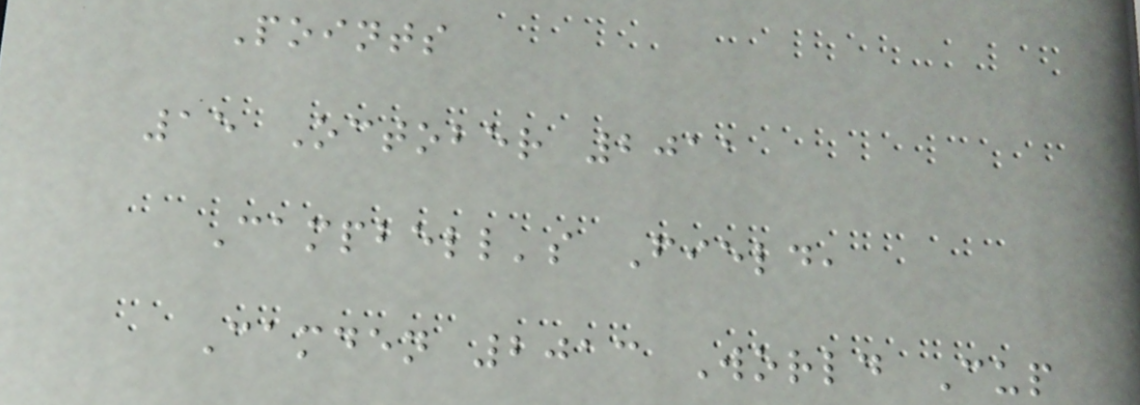Points
15 October 2011
Campbell's Field,
Camden 2013 World Cup
